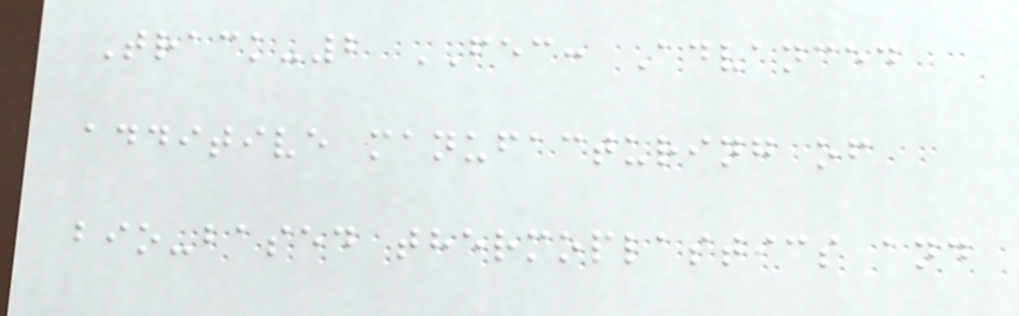Track-2 FEC: Advanced
additive manufacturing of
bio-based thermoplastics and
